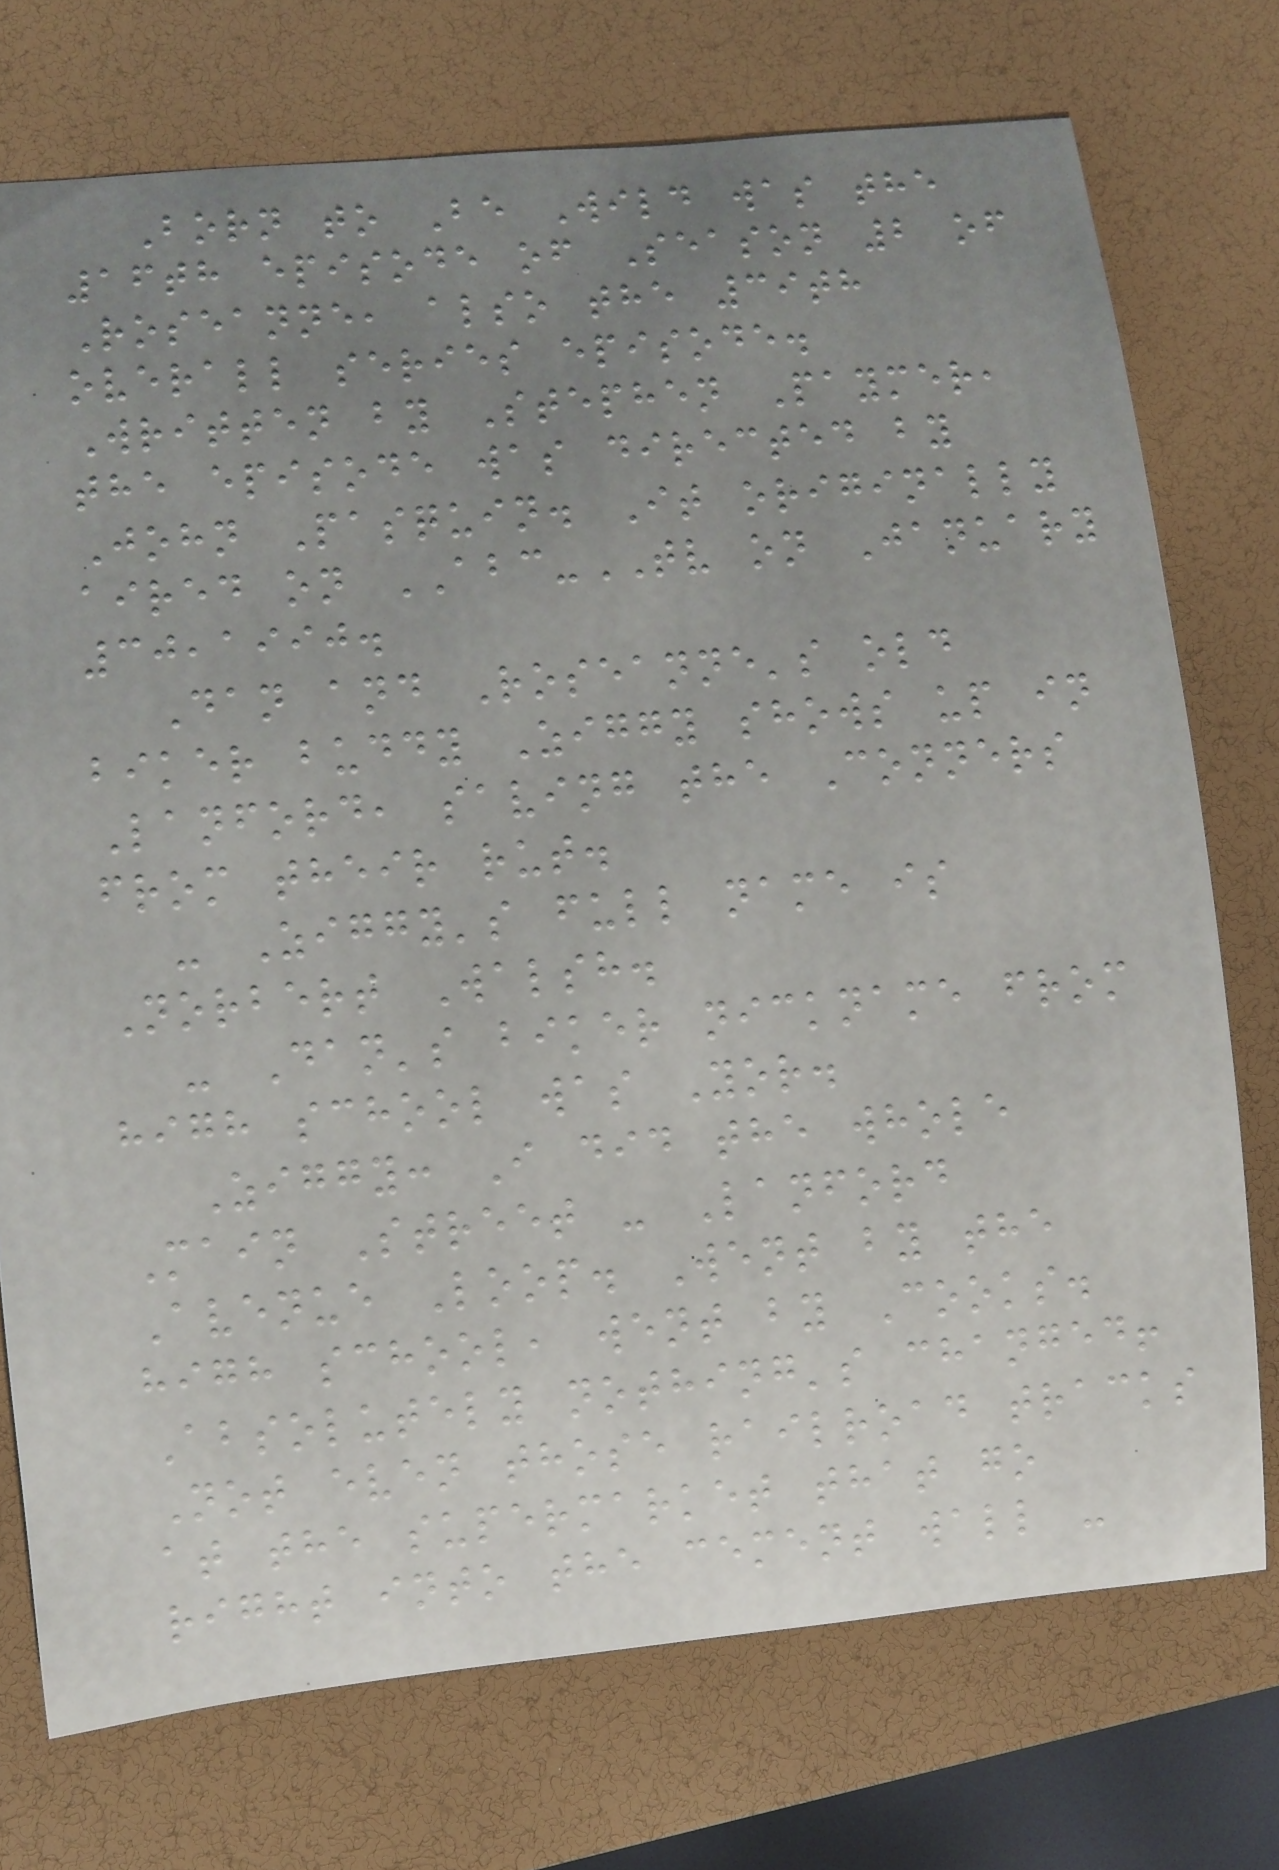Born to Be Wild was the
16th episode of Season 2 of
Roseanne, also the 39th
overall series episode.
Written by Stephen Paymer,
the episode was directed by
John Pasquin. It originally
aired on ABC-TV on January
30,1990.
Dan and Roseanne's old
biker buddy Ziggy shows up in
Lanford, saving the Conners
from their rut.
- Ziggy's full name is
Norbert Walsh.
- Dan's biker nickname from
high school was Yor.
Ziggy: I did the whole
Main Street - Lanford
Avenue Loop. Went by the
high school, went by Cooks.
Absolutely nothing's changed!
Not even those railroad tracks
at the supermarket that go
right into the cement wall -
